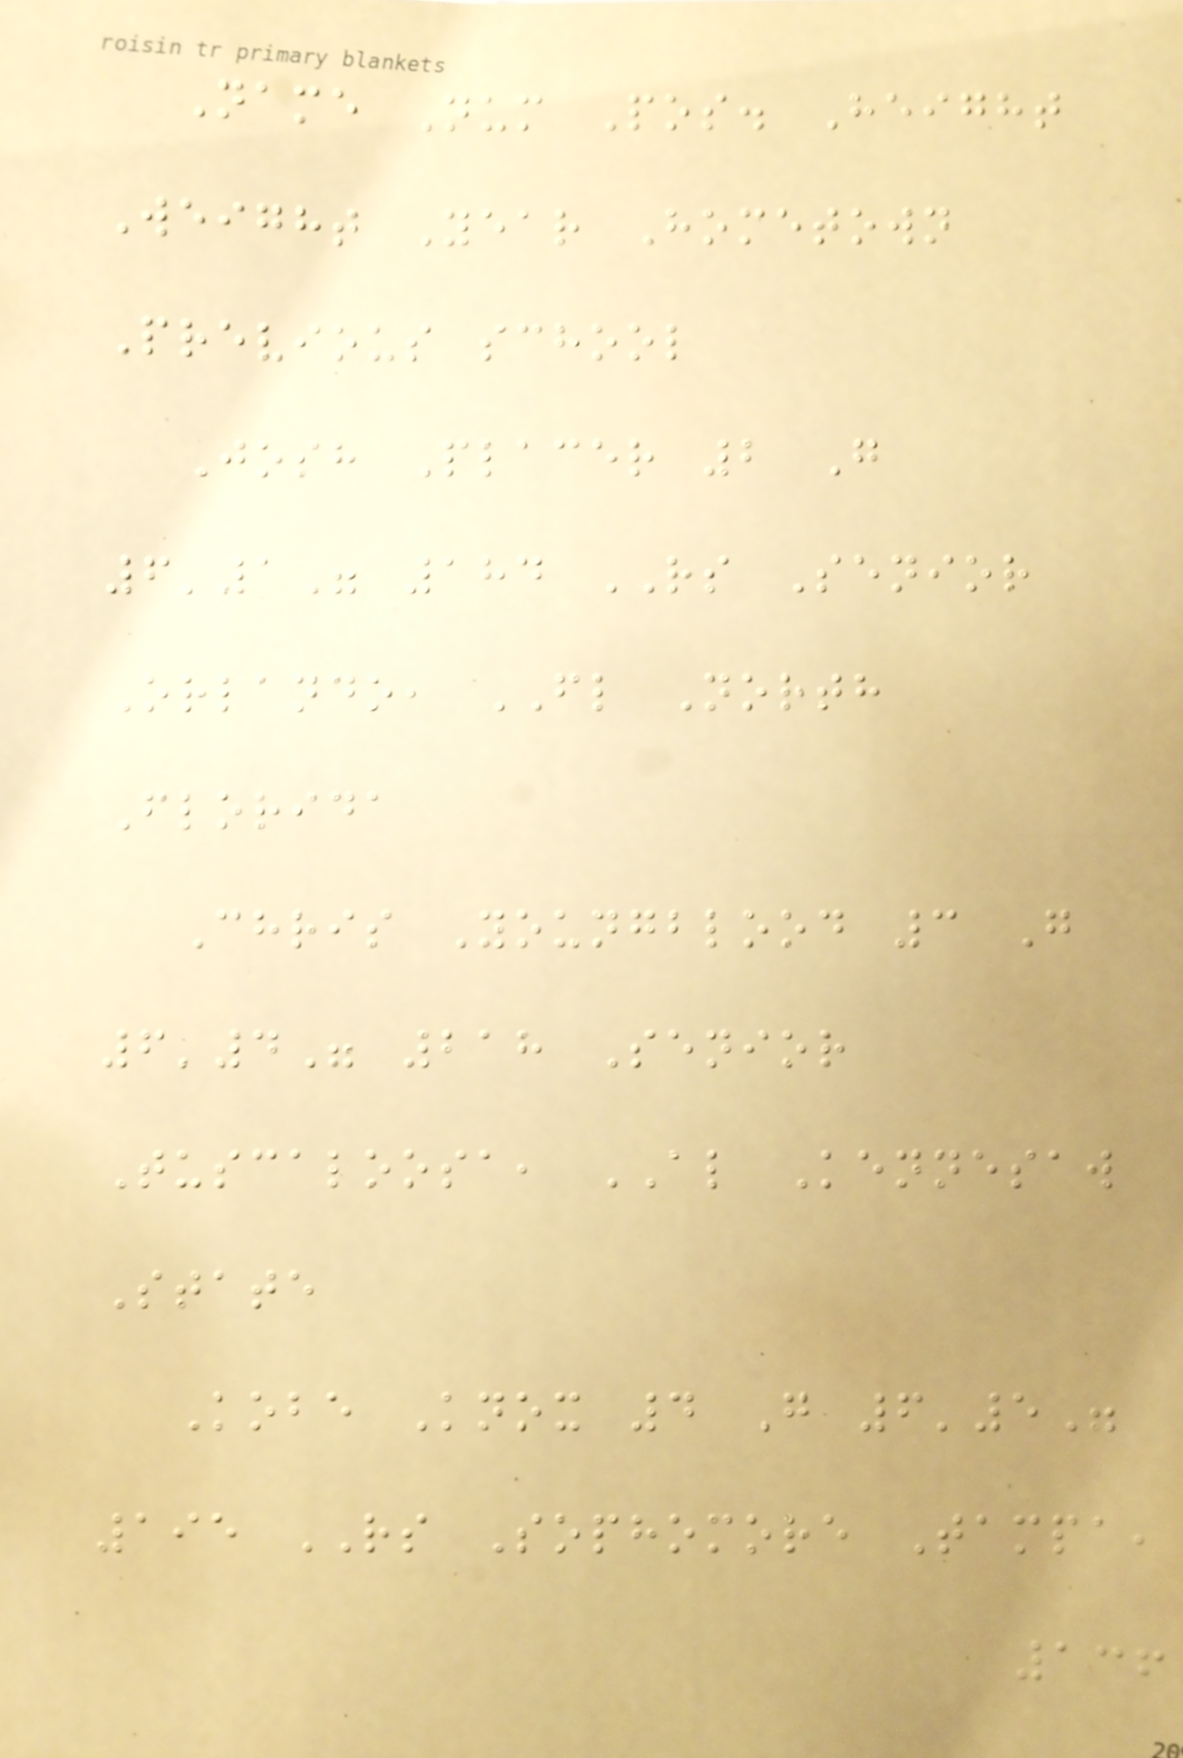Name Num Pos. Height
Weight Year Hometown
Previous school
Josh Placer 2 G
6'1" 184 RS Senior
Orlando, FL North
Florida
Chris Youngblood 3 G
6'4" 218 Senior
Tuscaloosa, AL Kennesaw
State
Kobe Knox 4 G 6'5"
195 RS Sophomore Tampa,
136
